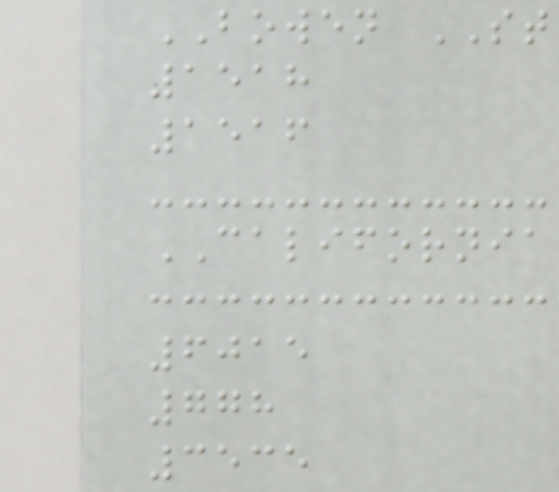BOWEN ST
1518
1516
CALIFORNIA
6015
778
3535
